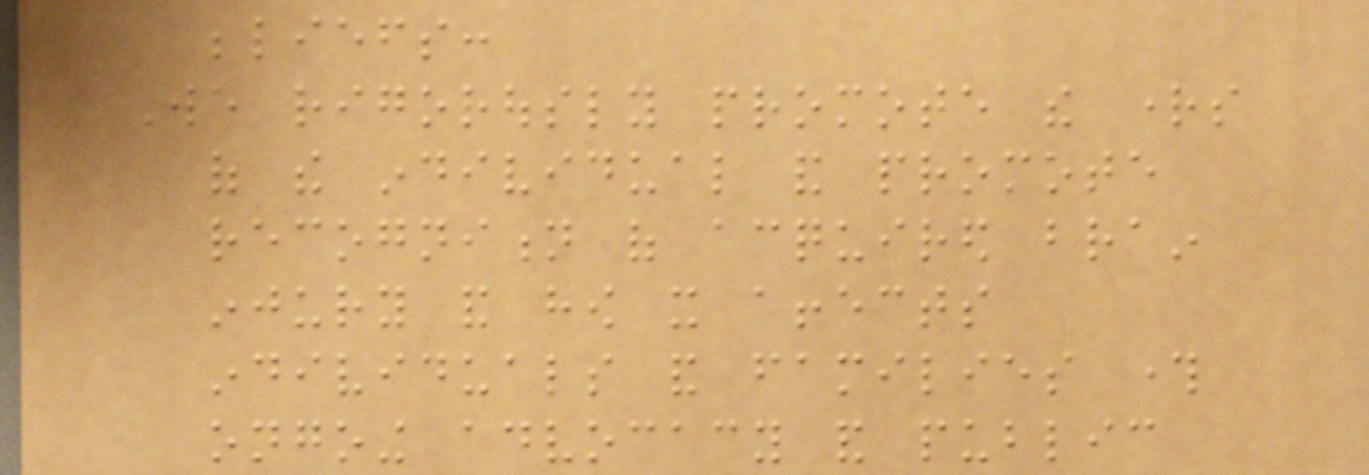beliefs:
We rigorously promote the rights
of the individual and promote
recognition of acquired brain
injury and how it affects
individuals and families through
ongoing advocacy and public
